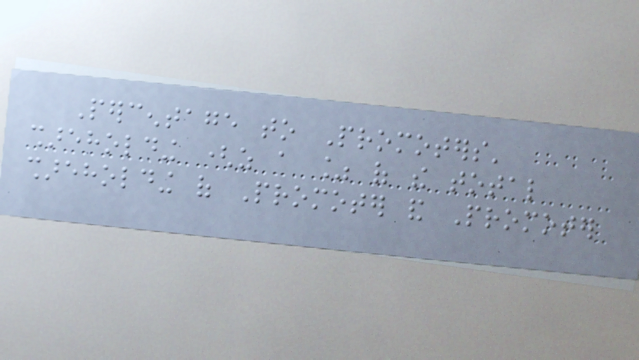Percentage to Promoters'
shareholding (as a % of the total
shareholding of Promoter and Promoter
